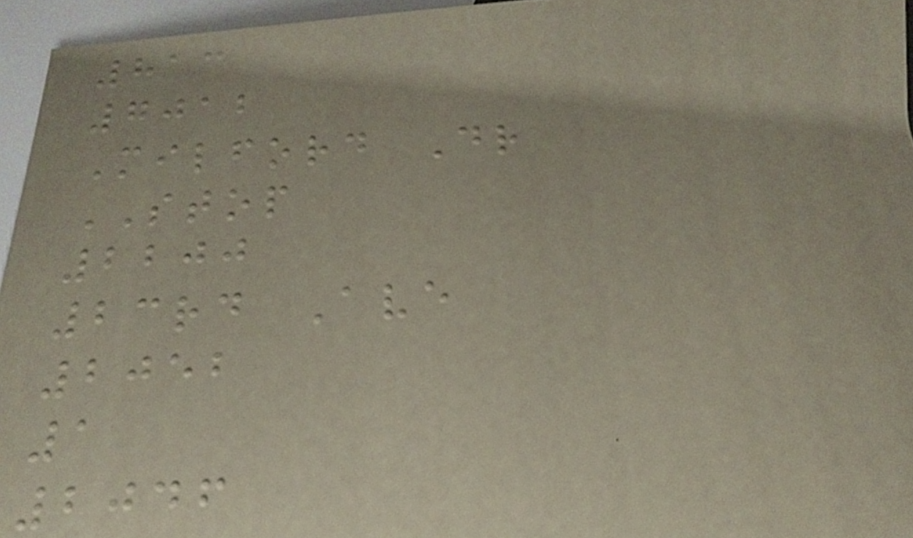813
7012
Milford Dr
STOP
2200
23rd Ave
2052
1
2046
